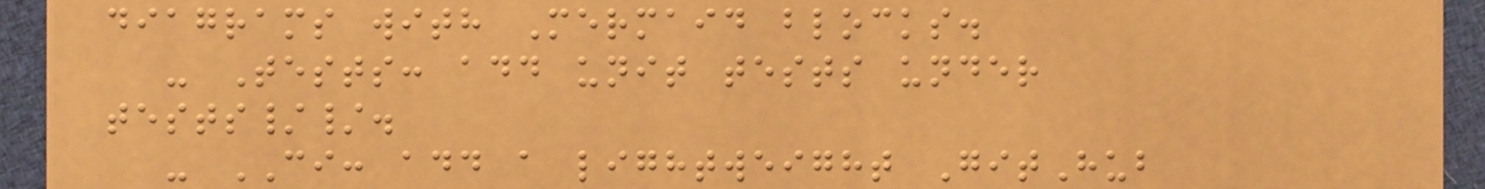diagrams with Mermaid blocks.
- Tests: add unit tests under
tests//.
- CI: add a lightweight GitHub
